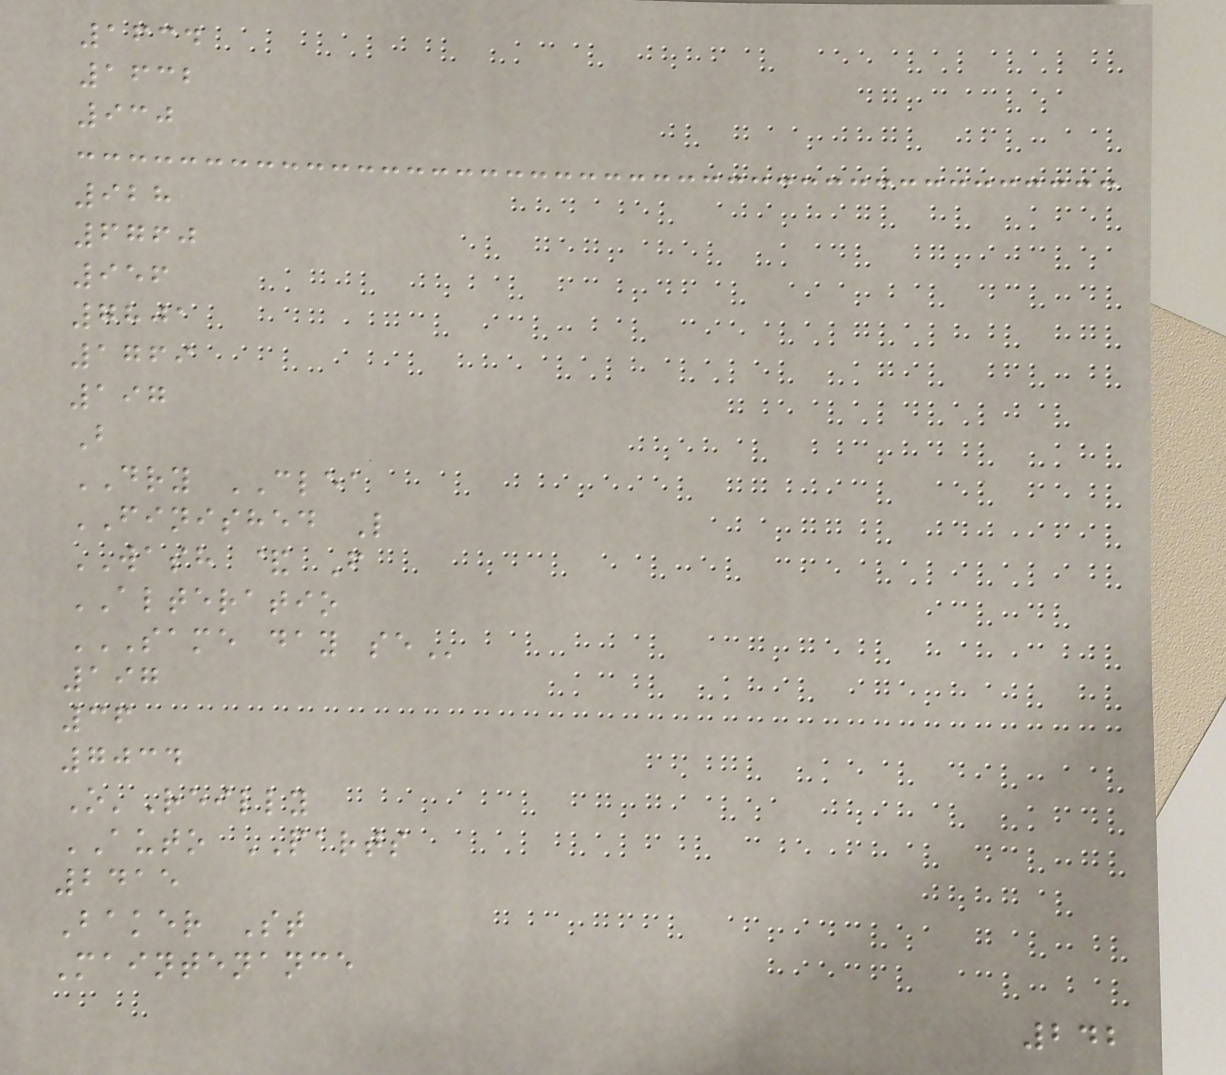1634
1632
930
928
6760
956
7801
1769
197
B
DRY CLEA
FINISHED L
WASH & F
ALTERATIO
SAME DAY SE
197
36
7034
O'Reilly
AUTO PARTS
2415
Baker St
Maintenance
242
